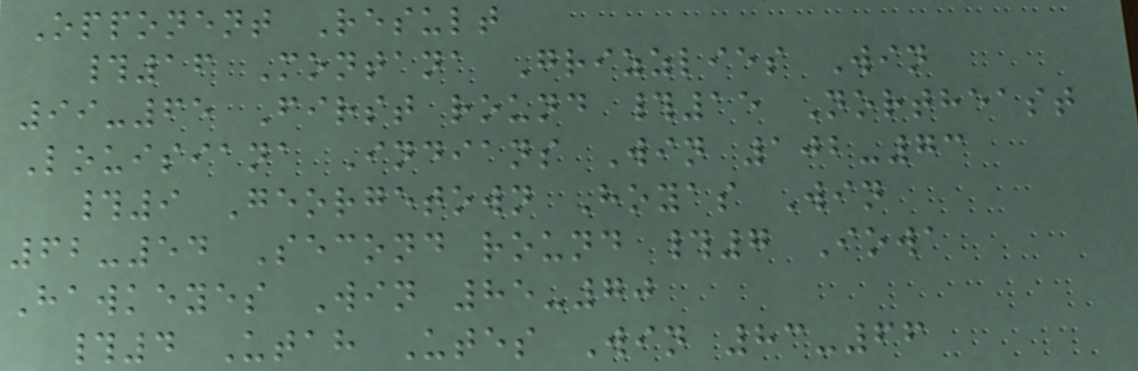Opponent Result
#16 Montana Grizzlies Win
99-65 First round #15 Northeast
Louisiana Indians Win 102-73
#9 Georgetown Hoyas Win
62-54 Second round #7 Iowa
Hawkeyes Win 85-70
#4 Utah Utes Win 83-66
